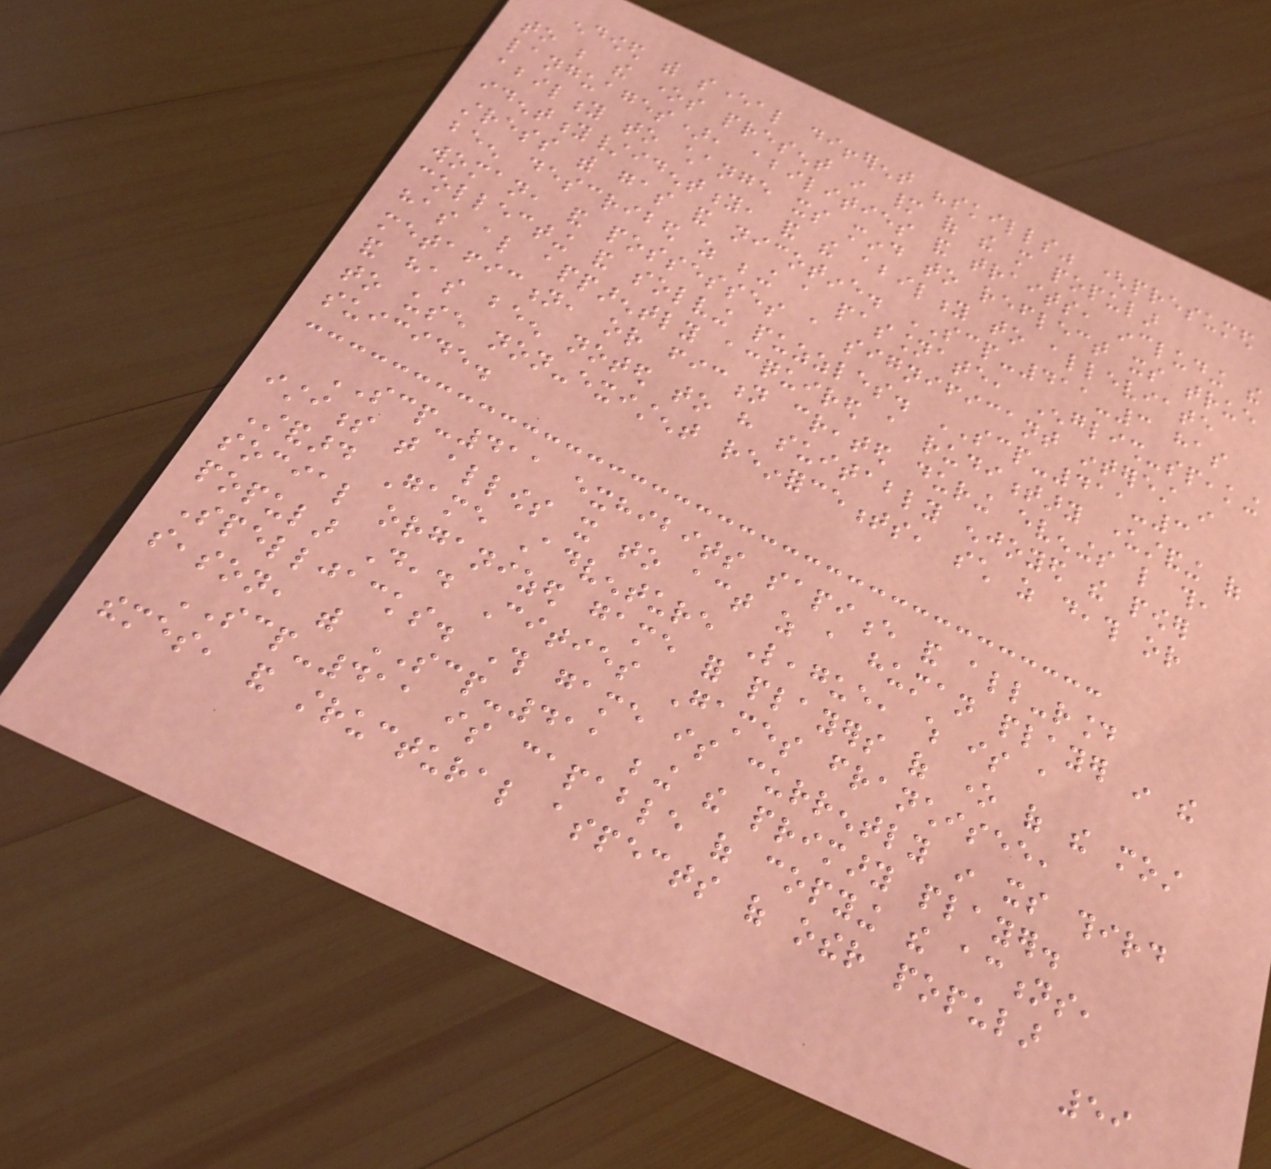endowed with several different "skills" (presumed
to be the ones present in many of the more popular
languages), abilities and traits, including the
ability to change its mind to reflect its true
identity/identity, and the ability to alleviate
stress with gas and nicotine. SCP-411-3 has
been described as being a passionate, English-speaking
woman, and possesses a significant interest in
collecting and solving puzzles. SCP-411-3
has also apparently acquired a rudimentary understanding of
metafiction, or fiction created during evenings like this,
and has been noted to have suitably enjoyed the power
to use non-existent reinforcements, such as death or
suicide.
SCP-411 exhibits sapience and all-round
istiness that allows it to act as a human player in the
Standard Game Adventure League, which is a
social organized game for players of one of the most
popular Dead Cities Games franchisee,
Spelljacks. This game is currently in its third
season, with SCP-411 being the primary player.
SCP-411 is capable of copying the actions,
themes, and structural aspects of other popular
59
